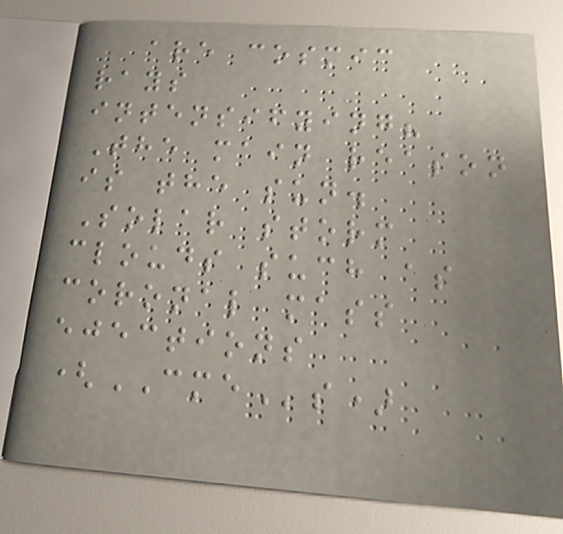are cosmic
rays
intensifying?
The main reason
is the sun.
Solar storm
clouds such as
coronal mass
ejections
(CMEs)
